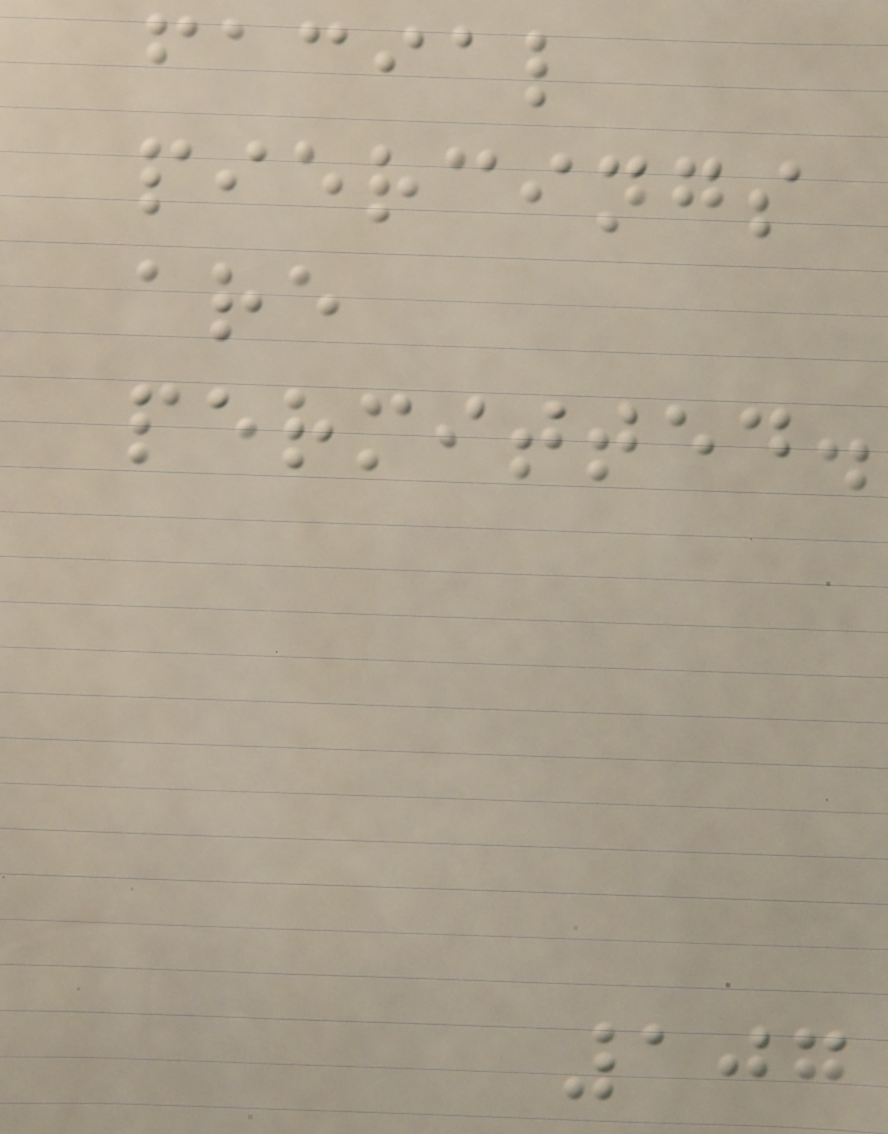facial
piercings
are
permitted.
107
